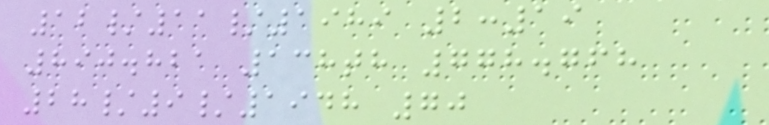12/11/1989 2:19
890.821 138th 778.768
28/9/1948 70
